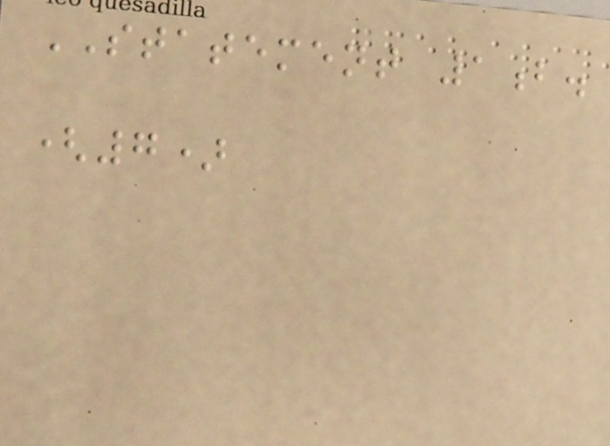STATEMENT 1b.
(7)
